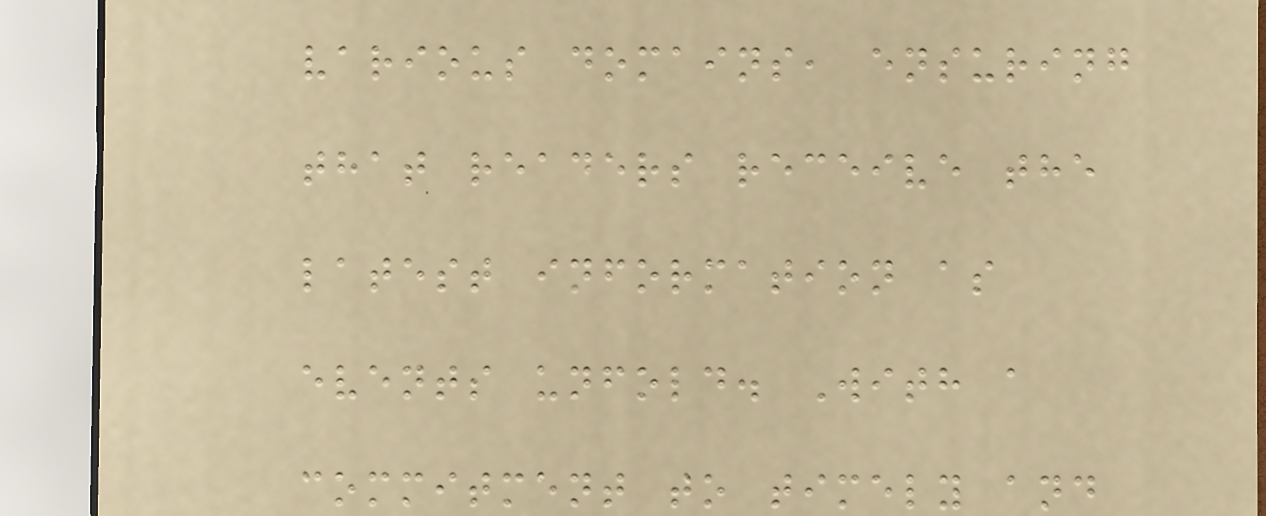various domains, ensuring
that readers receive the
latest information as
events unfold. With a
commitment to timely and
